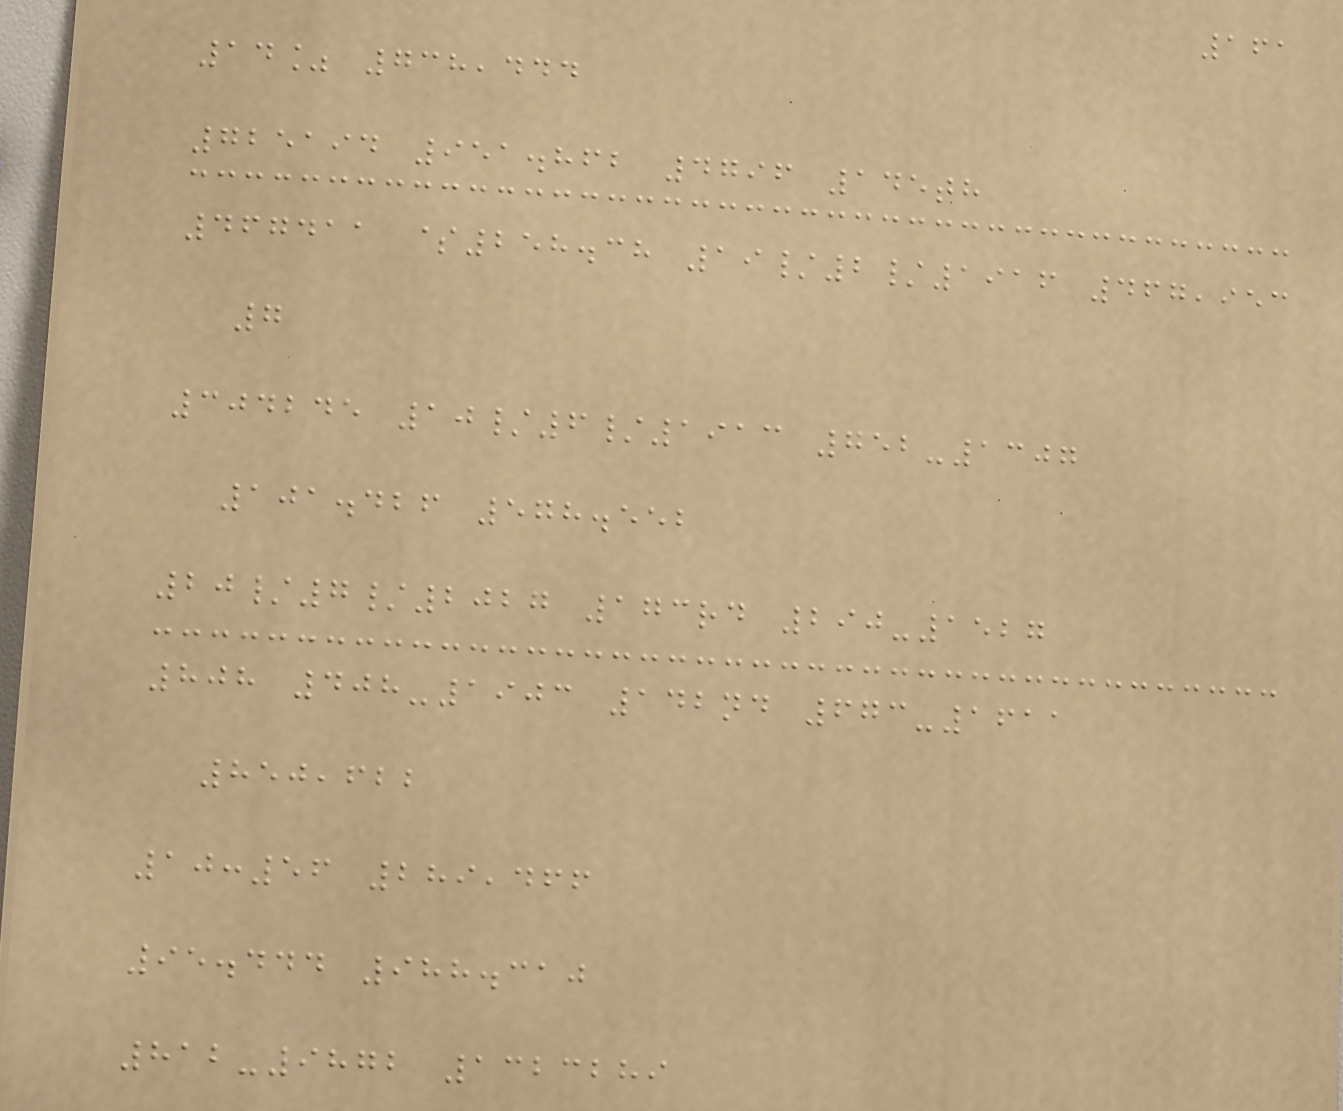161
14% 738,444
725194 951.862 4796 145th
467411 $258.38 19/2/1916 467,953
7
304245 10/6/1913 752-1307
101.426 578.552
20/7/2027 173rd 290-1527
808 408-1903 142nd 673-1611
850,622
10:56 289,466
95.444 988.310
812-9872 1323289
